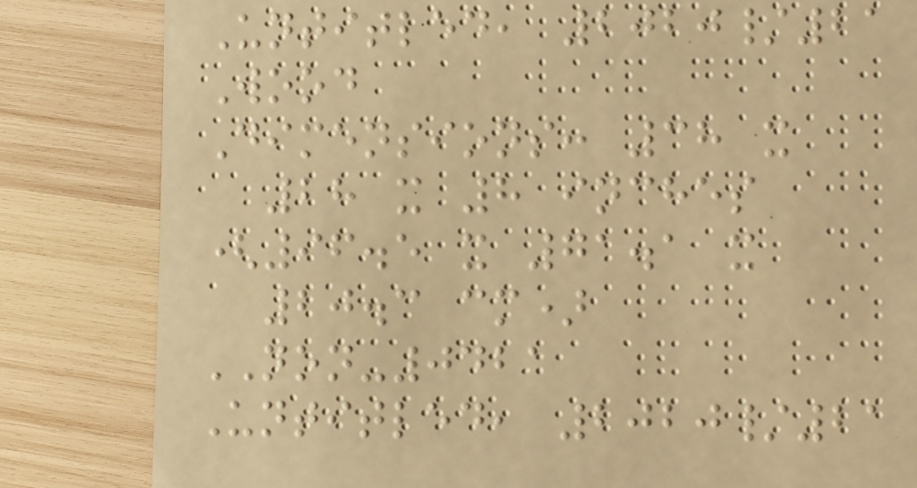Untitled, 2020/21
Wood
Dimensions: 38 x
28 x 8 inches
(96.5 x 71.1 x
20.3 cm)
NON-0421
Untitled, 2020/21
